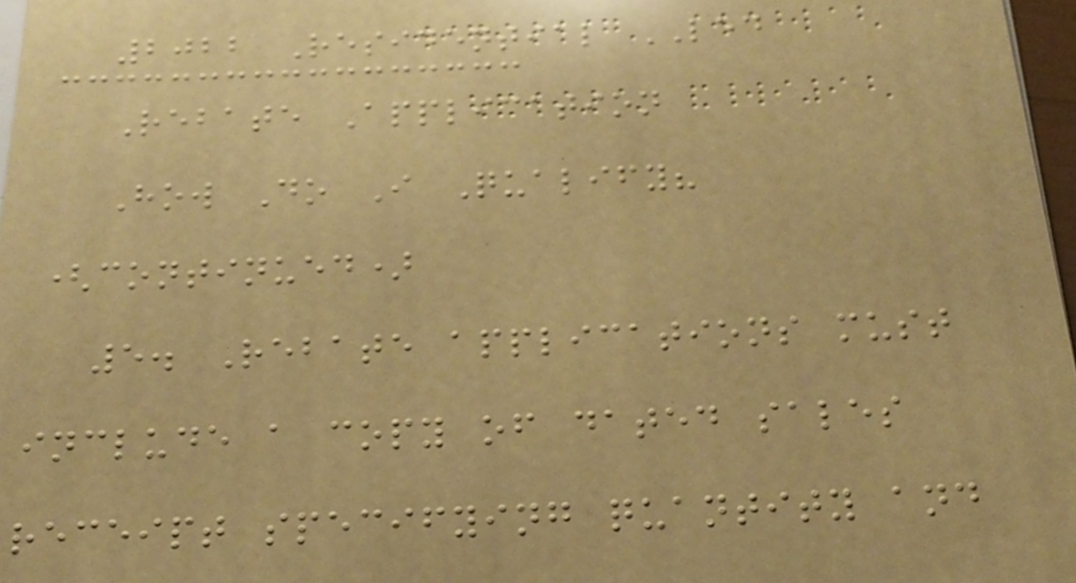2022 Residential LED
Rebate Application
How Do I Qualify?
(continued)
5. Rebate applications must
include a copy of dated sales
receipt specifying quantity and
